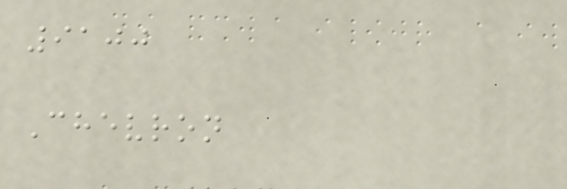9100
Chevron
